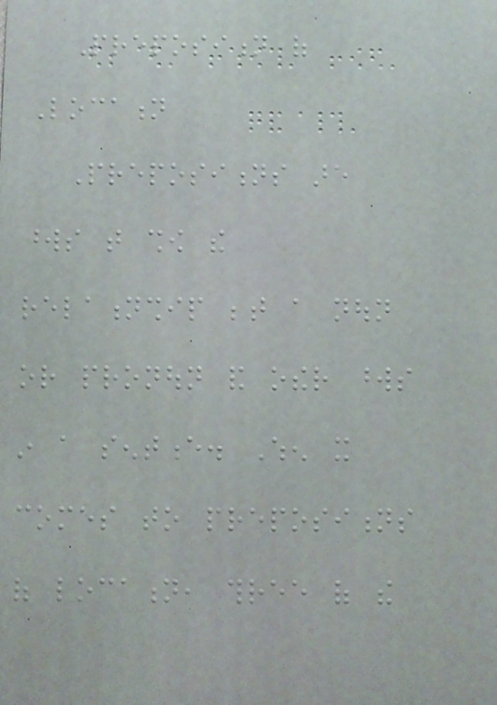Preposition of
Location
Prepositions are
words that show the
relationship between a noun
or pronoun and other words
in a sentence. When it
comes to prepositions
of location, three of the
